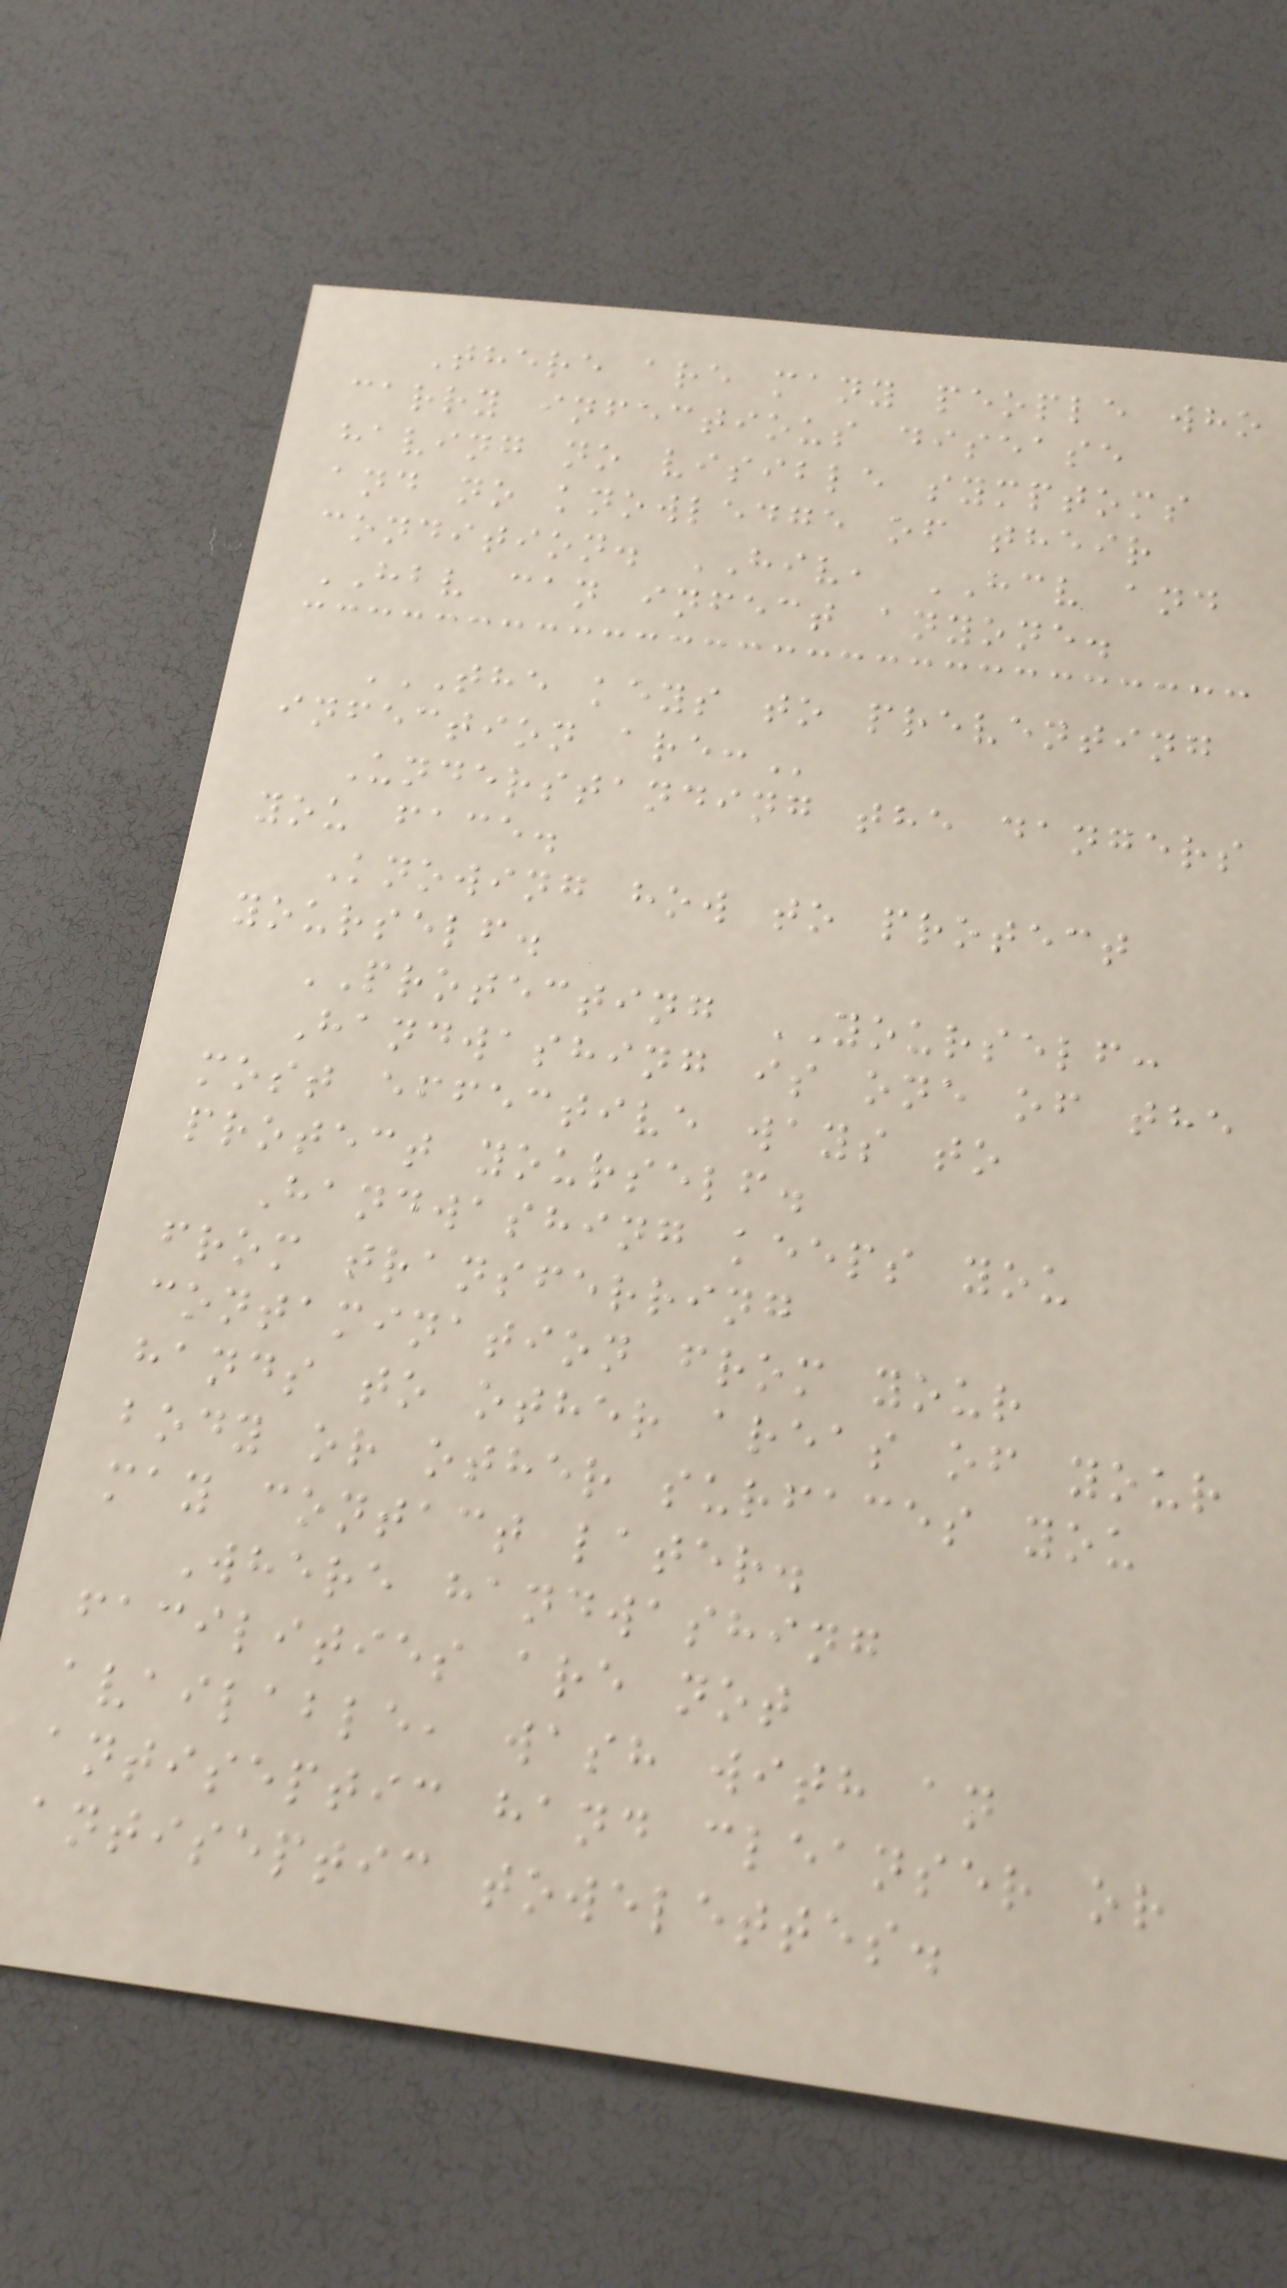There are many people who
carry infectious disease
having no visible symptoms
and no knowledge of their
condition. HIV, HCV and
HBV can infect anyone.
THE KEYS TO PREVENTING
INFECTION ARE:
Understanding the dangers
you face.
Knowing how to protect
yourself.
PROTECTING YOURSELF:
Handwashing is one of the
most effective ways to
protect yourself.
Handwashing keeps you
from transferring
contamination from your
hands to other areas of your
body or other surfaces you
may contact later.
Where handwashing
facilities are not
available, wash with an
antiseptic hand cleanser or
antiseptic towelettes.
